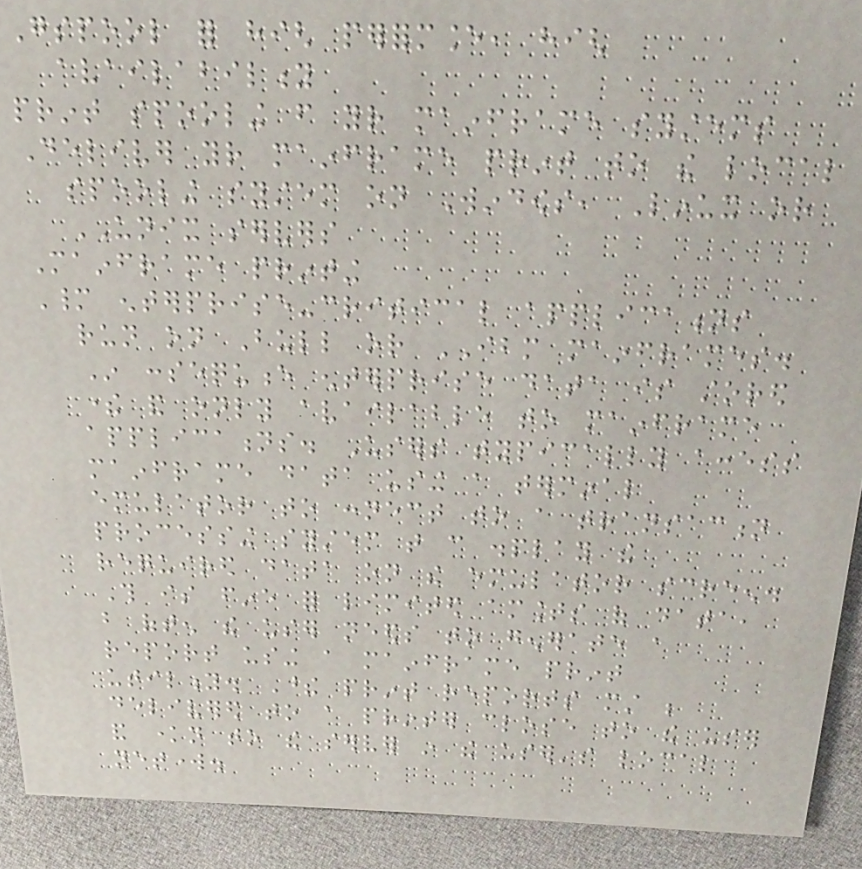Gspool for high performance, high
availability
print spooling from your mainframe systems
Deliver your mainframe print to the local
spooling system on Windows, Linux or
UNIX servers
Mainframe printing
Many enterprise-critical applications
run on Bull or IBM mainframes.
In consequence enterprise data is stored
there and only available to mainframe
applications. Users typically access
mainframe data using a terminal
emulator to connect to a transaction
processing system that can display the
required data on the emulator screen.
This is fine for limited amounts of data,
but often the user needs to generate a
report using a mainframe print
utility. These print reports must be
delivered to a printer close to the user
and known to the server in the user's local
network.
